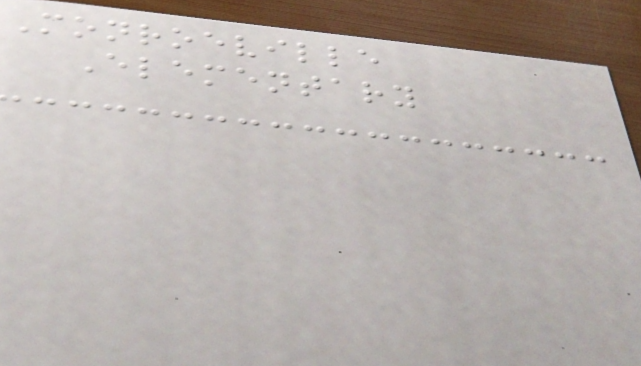Monroeville
Elementary
